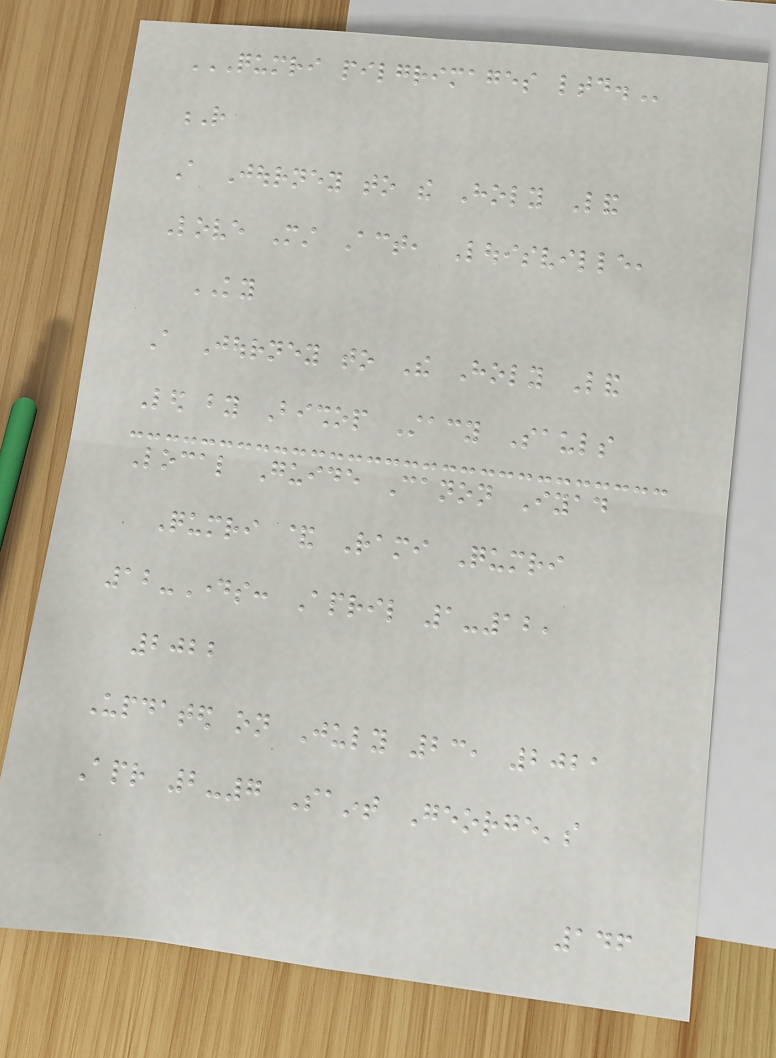QUMRI PILGRIMAGES LTD.
R
A Journey to the Holy Land
Love Must Act, Louisville,
KY
A Journey to The Holy Land
Led by Bishop Stacy Sauls
Local Guide Canon Iyad
Qumri & Rami Qumri
12-Days: April 1-12,
2022
Updated on July 23, 2021
Apr 2-7 Saint George's
146
